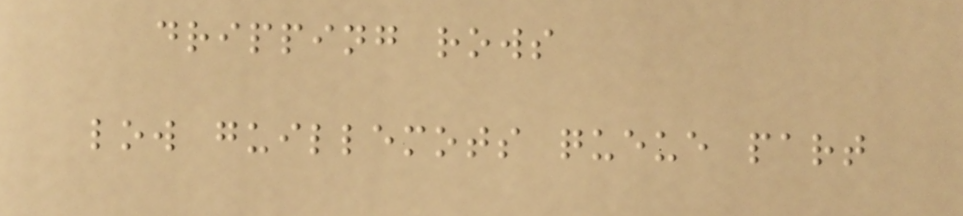dripping rows
low guillemots queue part
